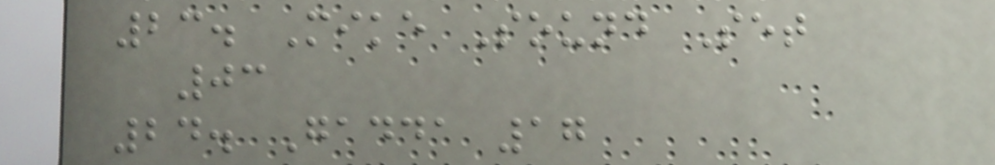23. Mike Sound Set
03
24. Gadda 17
